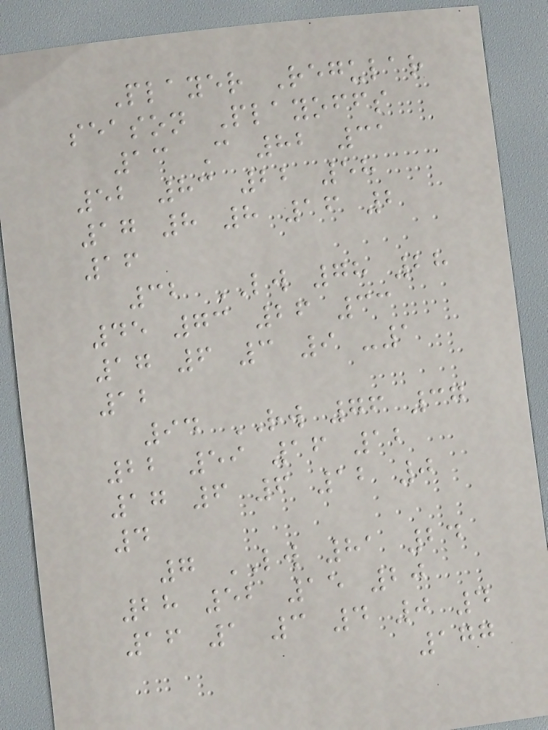Player Regular
season Playoffs
13 C 82 31
52 83 22 58
17 8 8 16 2
16
32 LW 78 28
45 73 26 33
17 6 3 9 -1
12
94 RW 76 37
22 59 16 12
17 6 6 12 0
4
7 LW 81 24
28 52 15 20
16 1 3 4 0 4
177
